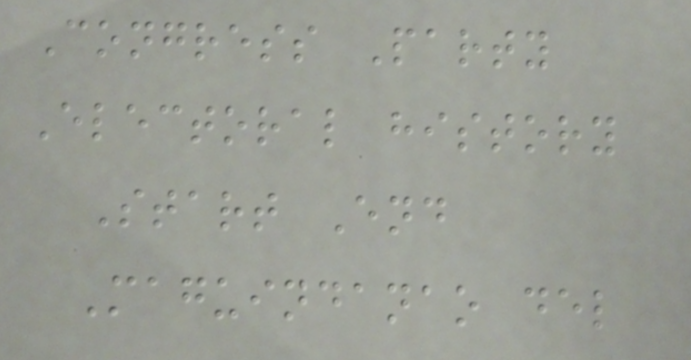Congress Party
Electoral history
Start End
Maguindanao del
